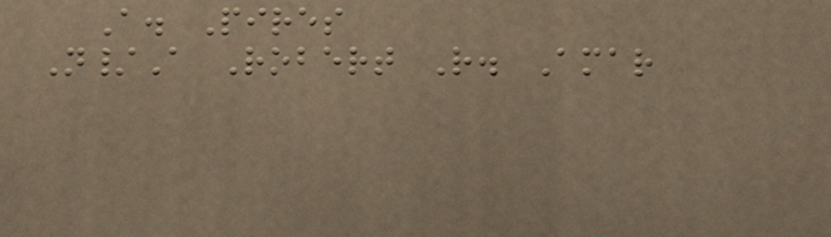A. Pires
N/A Robert R. Amar
